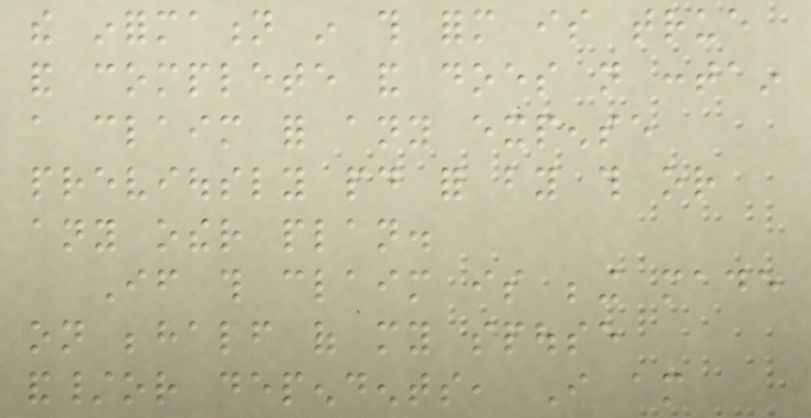the information in this form is true
and complete and does not contain
a claim for any expense
previously paid for by this or
any other plan.
If this claim is being made
on behalf of my spouse
and/or dependents, I am
